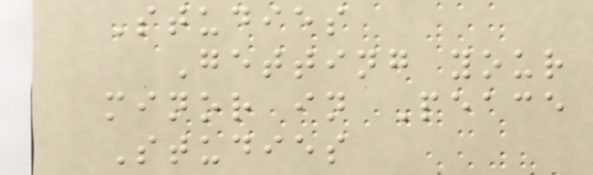Studies
Getting your
minor in Peace
Studies
